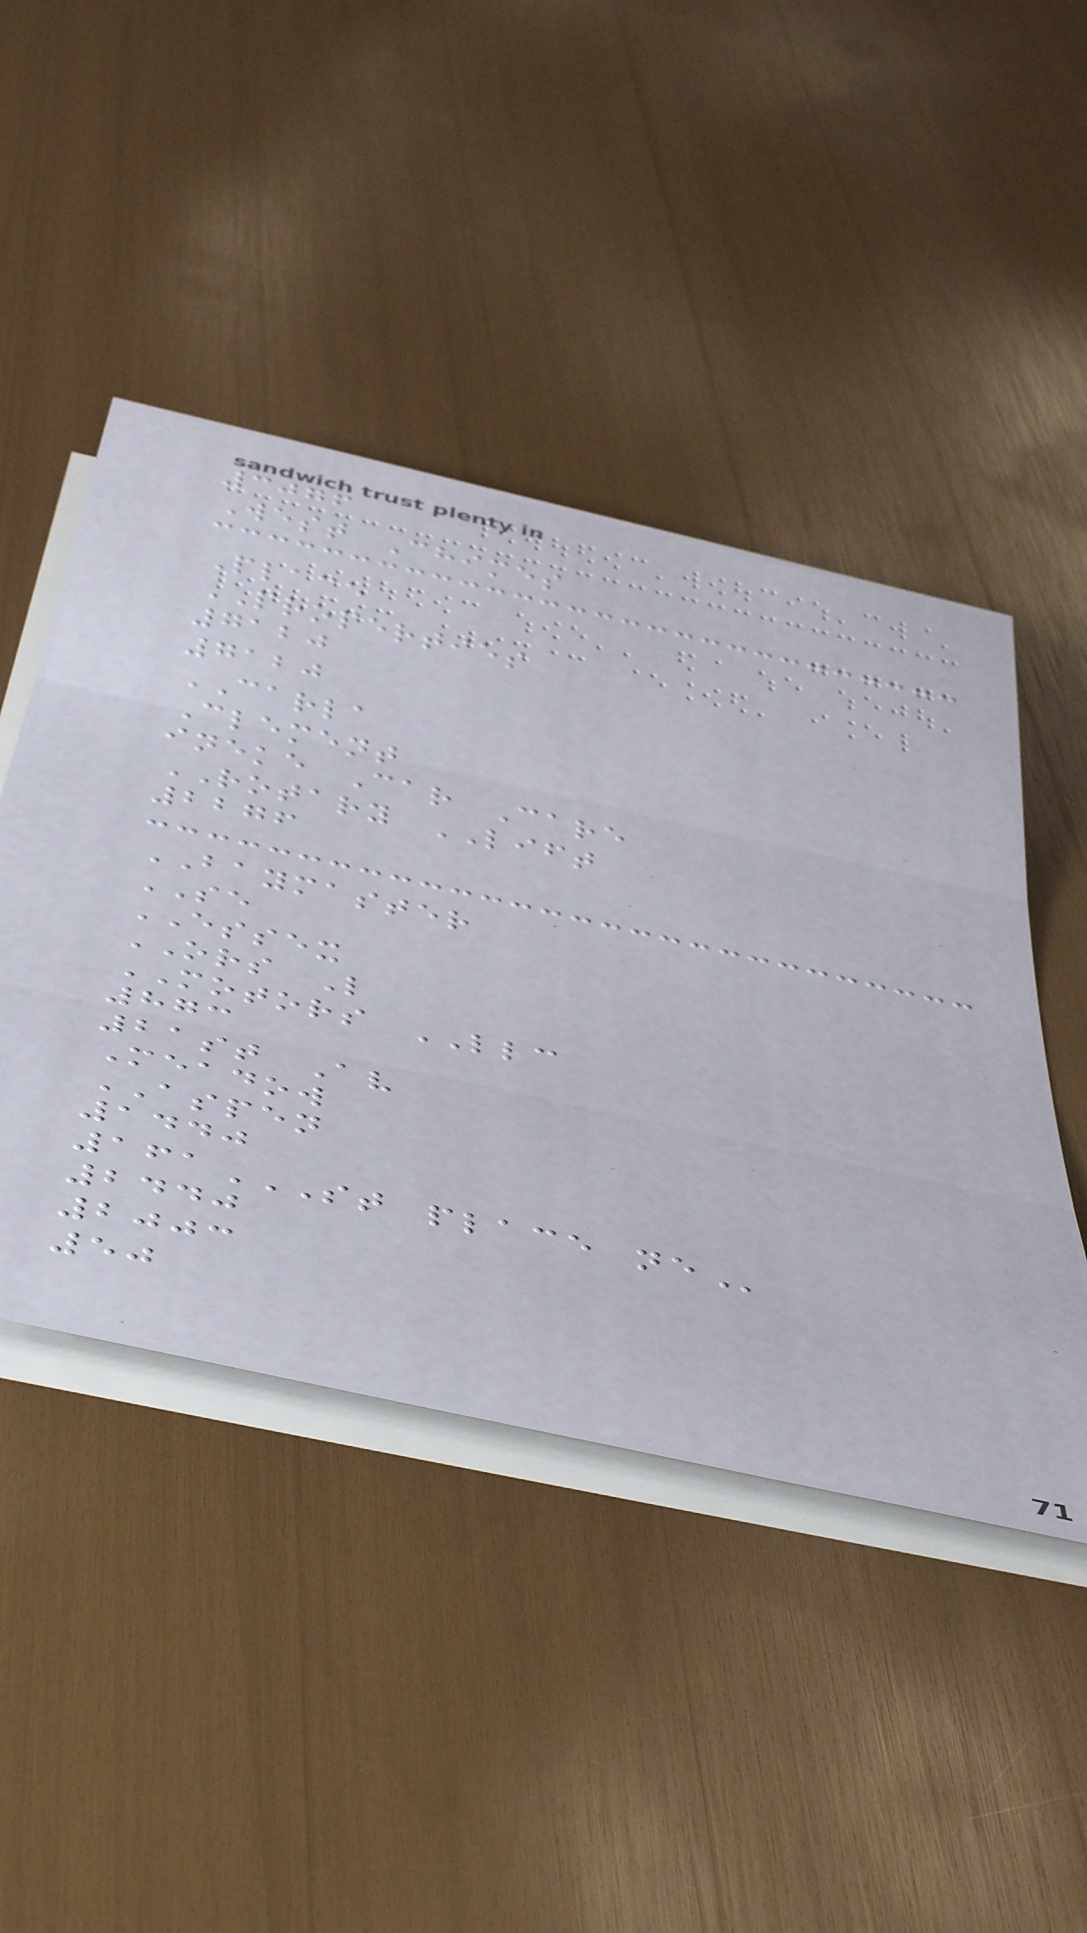3076
West Chimes
Place
PROPERTIES
7120
7120
CARLA
Clement
ineke Car Care
ROTARY LIFT
2276
BAYMASTER
SE
ESSEX
ORS L
MOTORS LLC
873
21st Av
Meadow
ASPEN
1440
161ST PLACE NE
2440
2003
50
